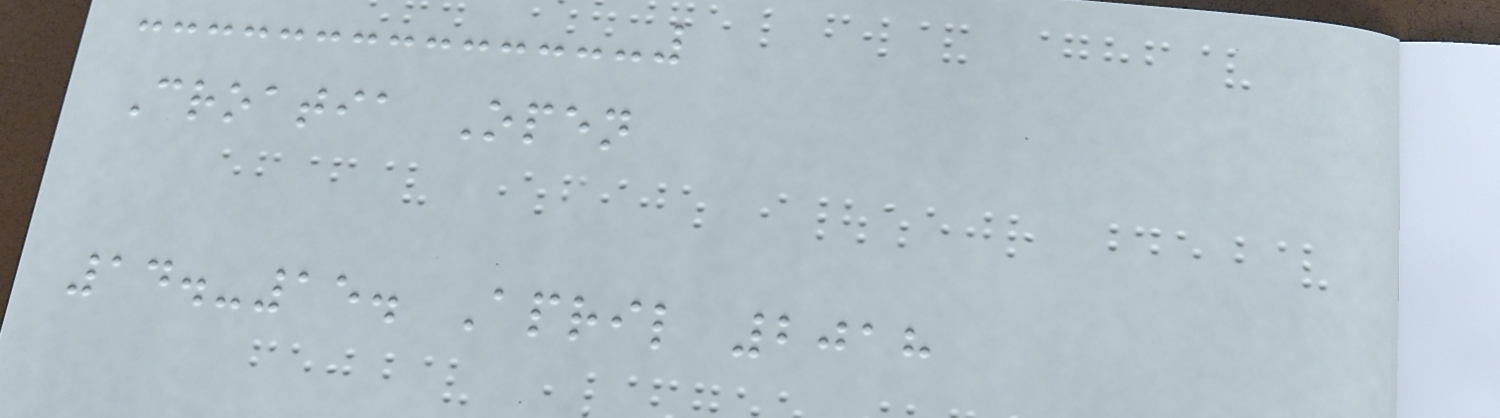Croatia Open
14.-15. April 2018
